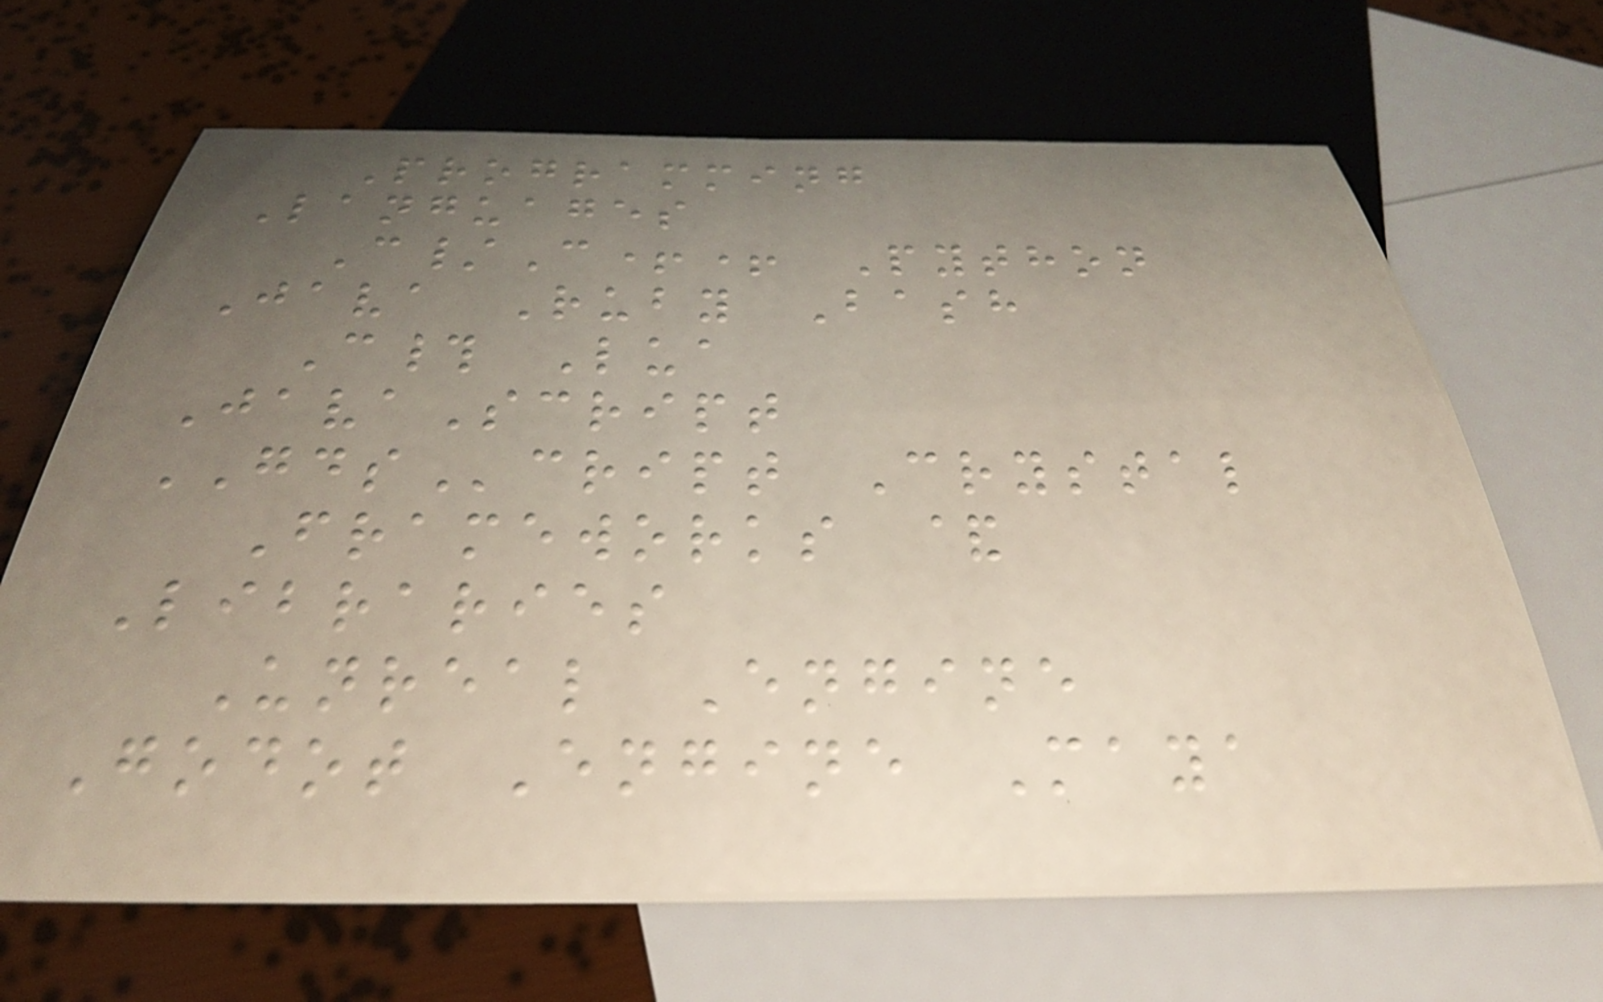Programming
Languages
C/C++ Python
Java Ruby Bash
C# Lua
JavaScript
GDScript Crystal
Frameworks &
Libraries
Unreal Engine
Godot Engine Maya
